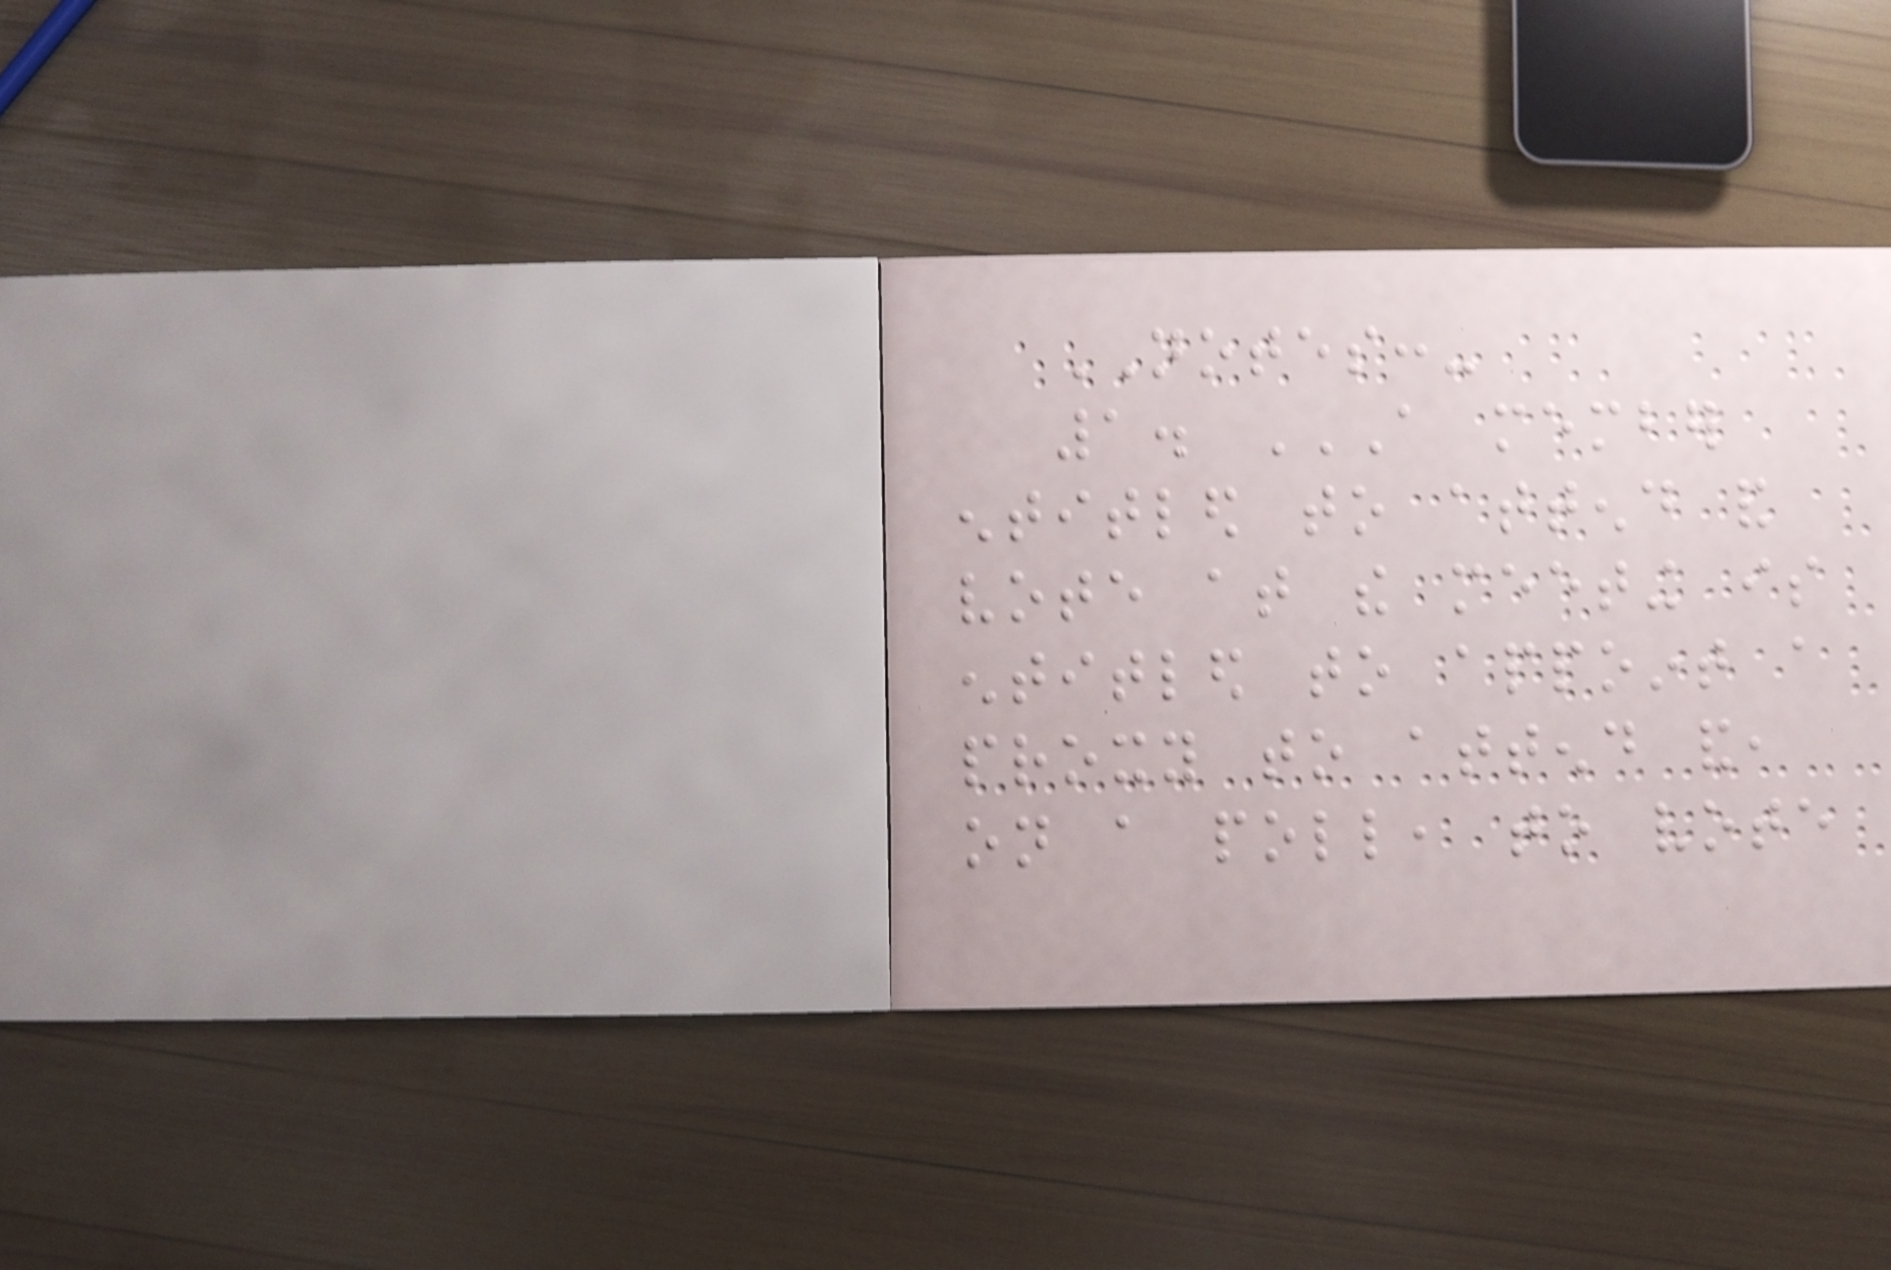NOTES:-
1. A MEMBER
ENTITLED TO ATTEND AND
VOTE AT THE MEETING IS
ENTITLED TO APPOINT A
PROXY TO ATTEND AND,
ON A POLL, TO VOTE
